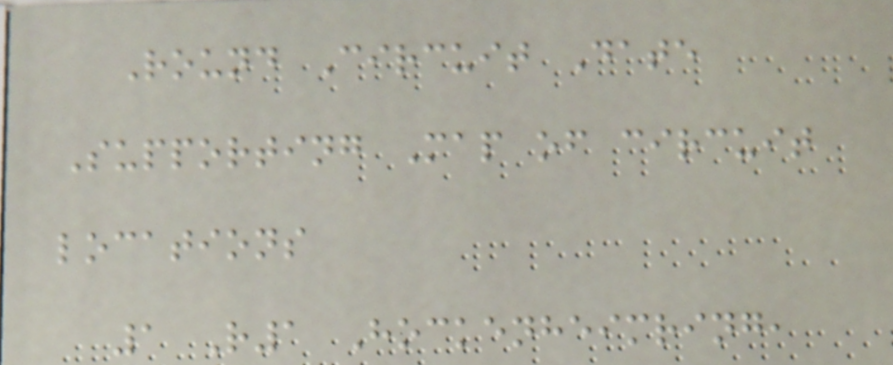Round Circuit Date
Supporting Map of circuit
locations
1 R1 Hockenheimring,
